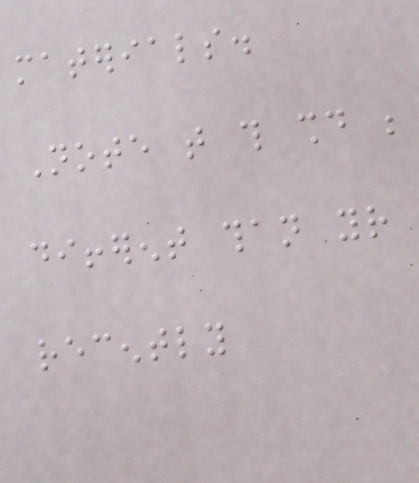materials.
Note that this should be
different than your
recently
